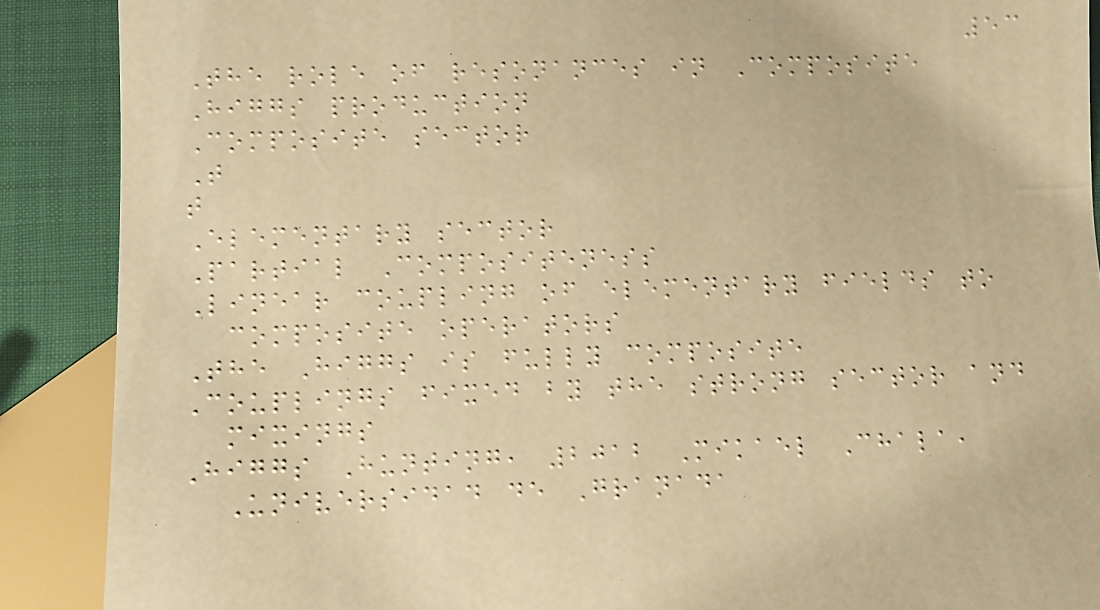53
The role of resonances in Composite
Higgs production
Composite sector
T
t
Elementary sector
Partial Compositeness
Linear coupling of elementary fields to
composite operators
The Higgs is fully composite
Couplings fixed by the strong sector and
mixings
Higgs Hunting, 2012 Mikael Chala,
Universidad de Granada
